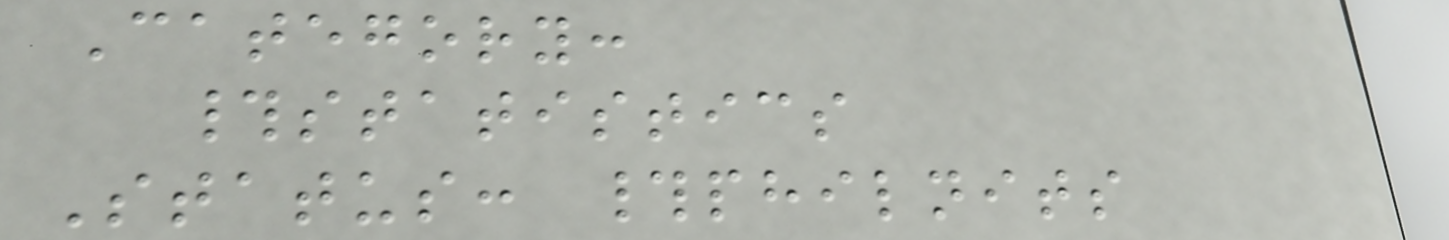Category:
#statistics
Status: #philnits
